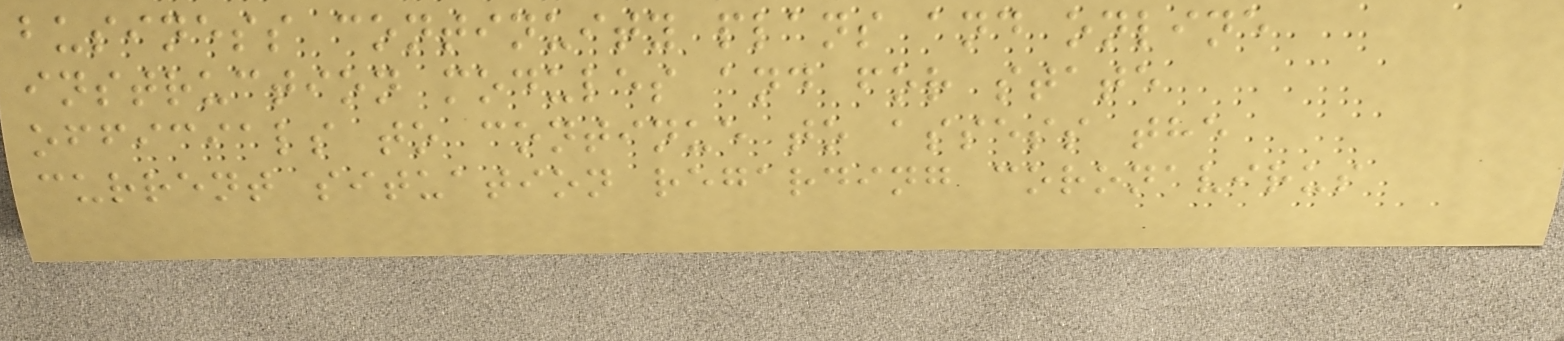business continuity plans and online
instruction modules and for state
officials to continue to assess the
current situation regarding coronavirus
